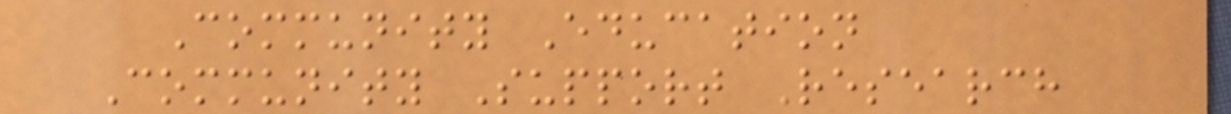Community Education
Community Support Research
